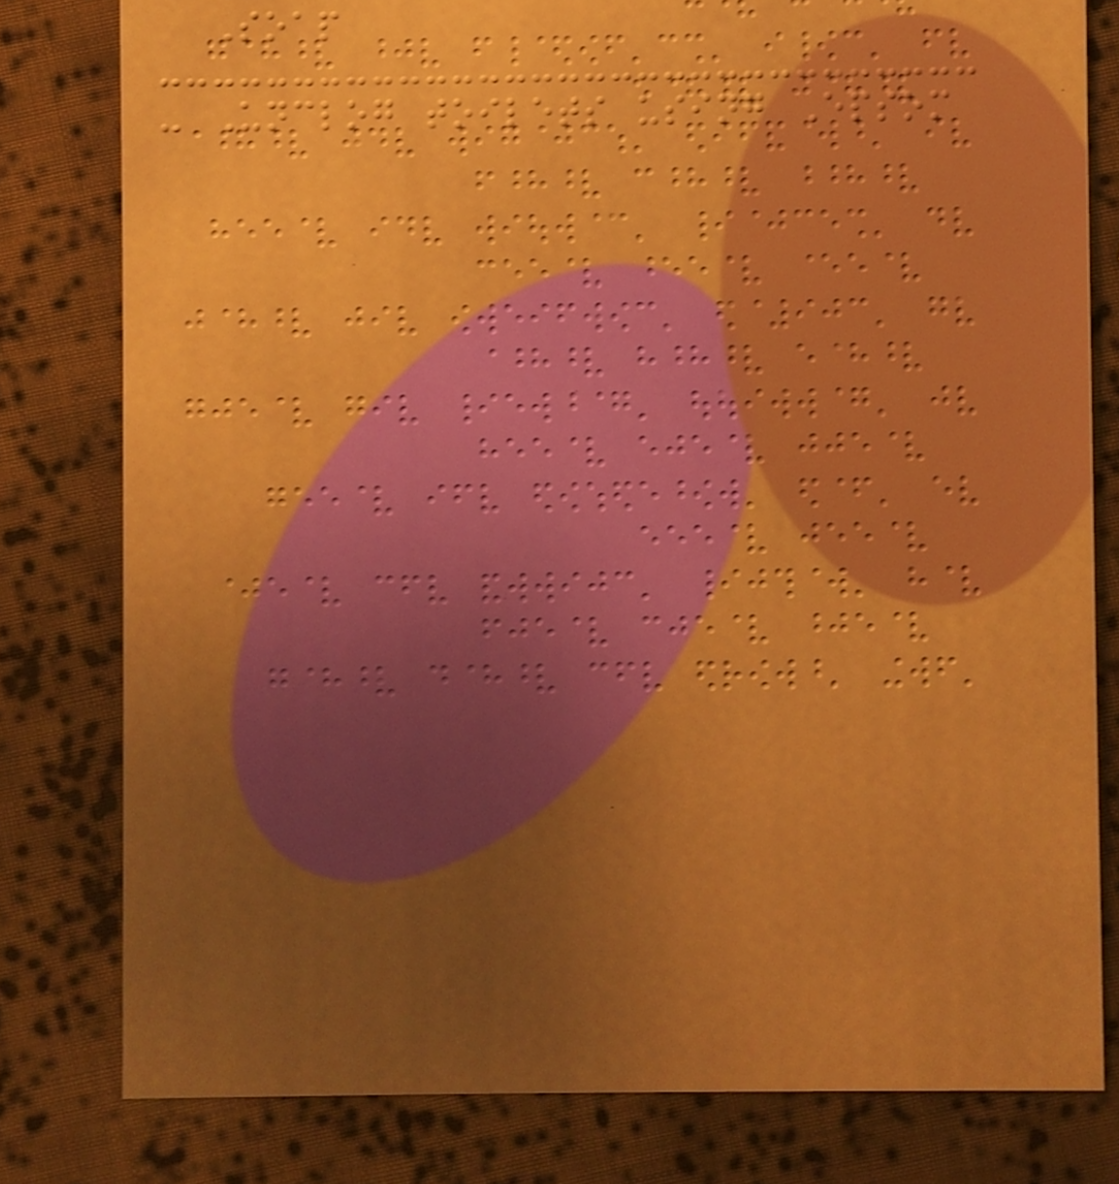Soap
- Unclog toilets using Epsom
